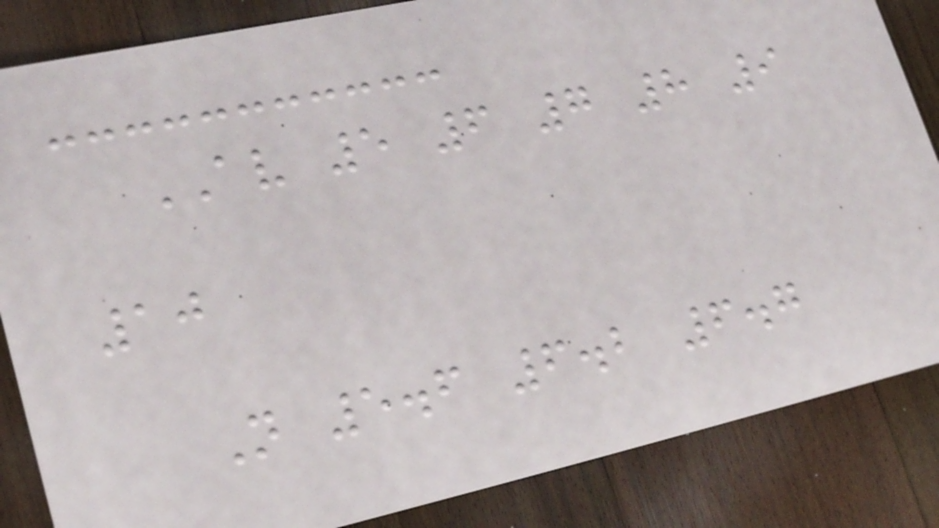AV 5 6 7 8 9
10
N 5.6 6.2 6.7
